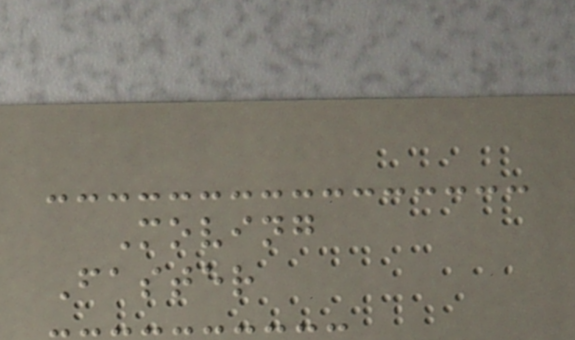Moving
Faster
